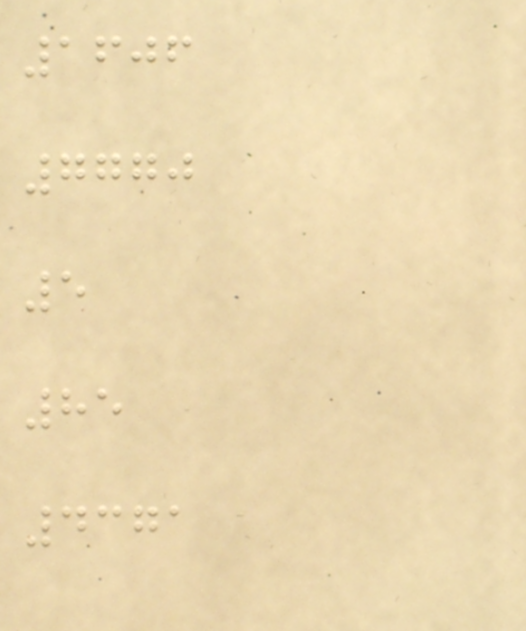1606
7770
5
85
4371
